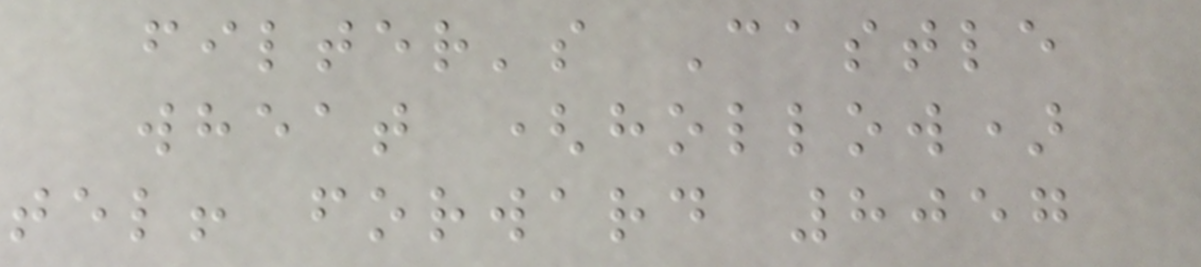filter's Castle
wheat (hollow)
tel! forward 8057
